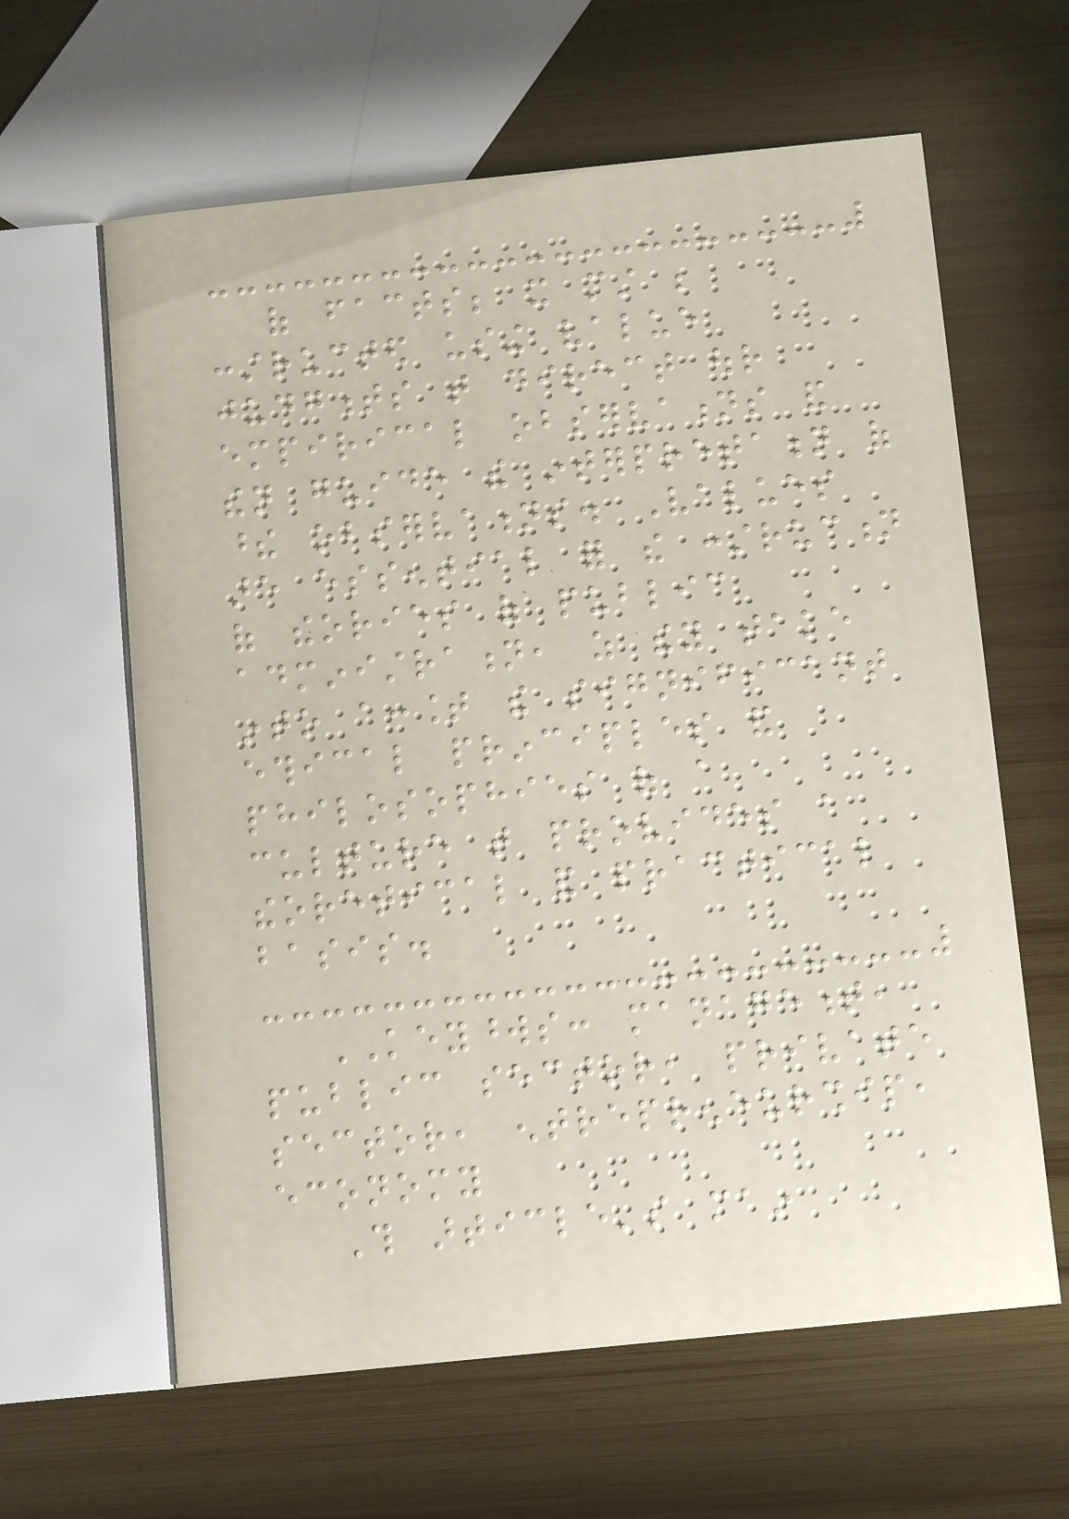of facts; it must be
constructed using value
judgments that direct our
empirical observations and
then guide the interpretation of
these observations. Values
are essential for the construction
of theories of public
administration, as they take
into account the significant
ethical principles and
philosophies of a
culture that provides a
theoretical and practical
basis.
KEYWORDS: management,
public sector, private
sector, entrepreneurship,
economy
This article's main
